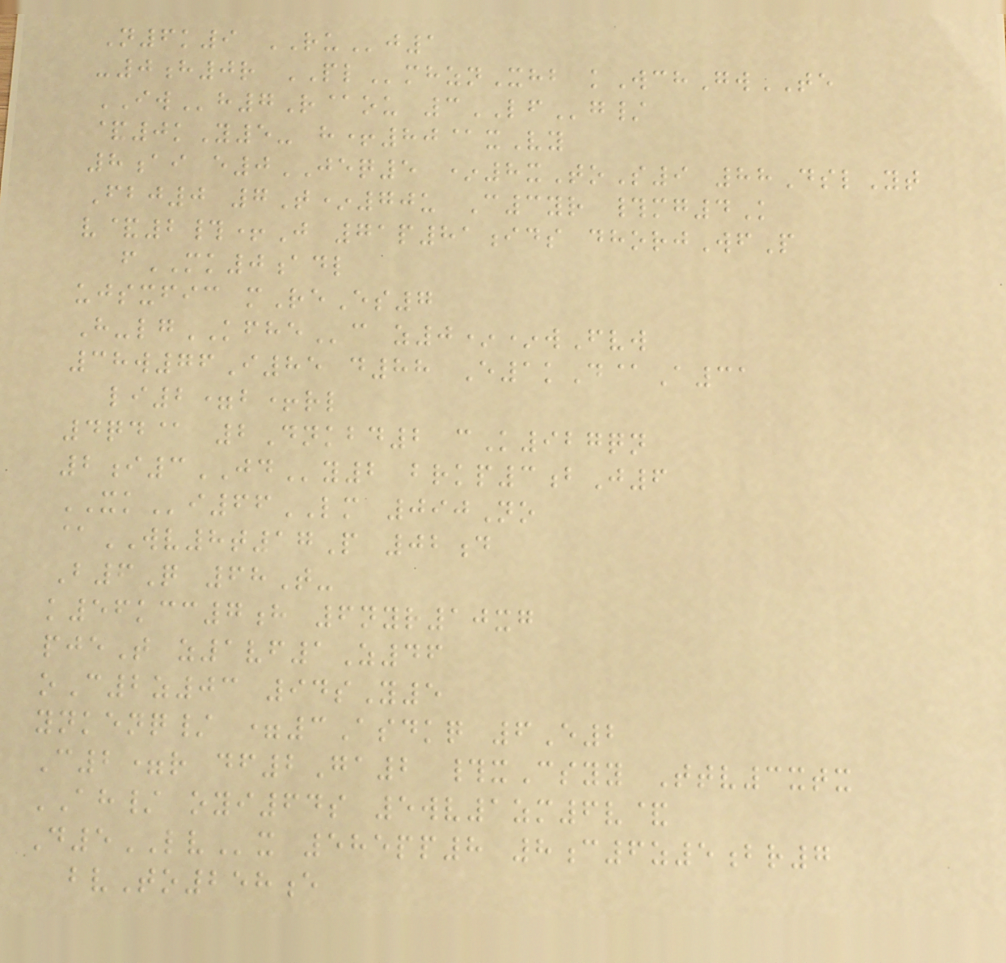N6k9 RUj1
-0h0r PLmhznXhb kWchGwTE
IWh7R@ou 3LFg/
&0kY5- h+80@xVy
8ai e0JEQ5 *8xToS9 88DslYt
Fbj0 7T*70u C3yr #mg4K
v&2#+J 71p81ids dhorjWfP
fMK0adl
ujsxfic mReEs7
H-lgKFHEc z0**wFvw
38w76I85 d88 E1kD@A31
li2=b+rl
4qd@ 2Dnkbd2 cK927qn
2i3JDy2 brkp3bJ6
XKi66LM 090No
@WV8t17P 02d
B6Q 68T-
k56kcc7h 6nyr10xg
pjeT z1vf1Z46
oC2z03 94sY5
ynkenq/ =3Asdkq 6E2
C2=r df2Ga2 #xCsyy Ttv3xtx
AH/ oyi64s 5wv1zm6v&
D5LVx 585pp8 8c6z5br7
bvTo258e
